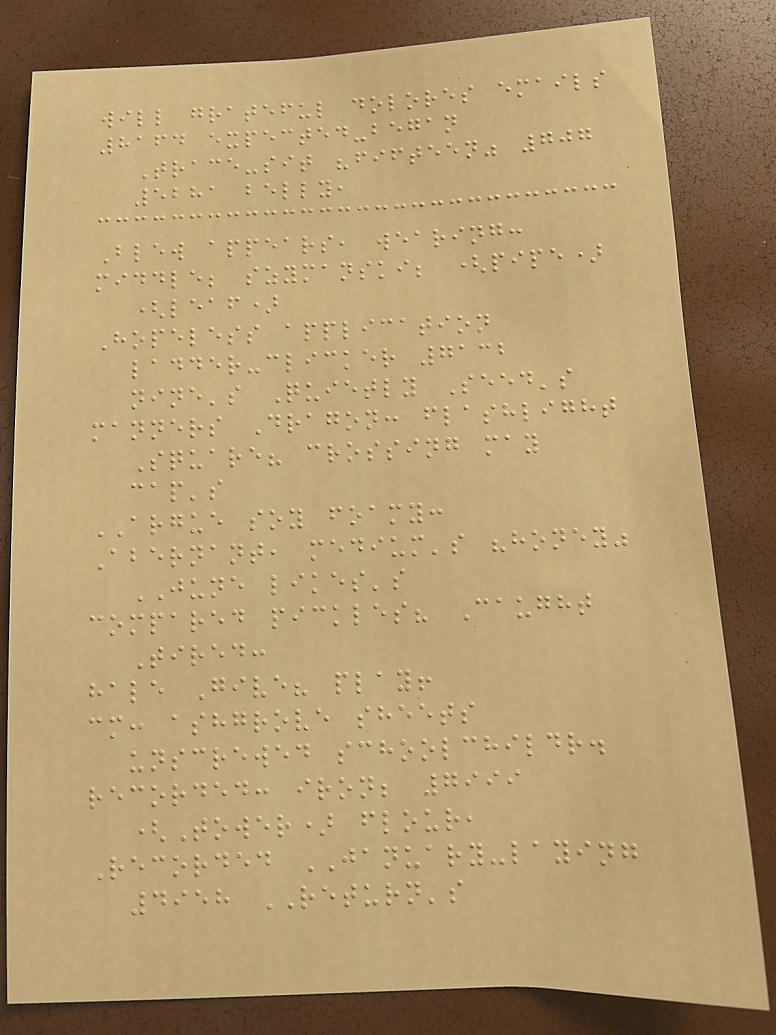will grateful dolores emails
8164 expected-began
Trace-sit "fifteen" 707
5281 belly,
Blew appears, wearing:
middle; szymanski; (pipe)
(leaf)
Hopeless application
ladder-clicker 7132
nine's Quietly Seed's
manners Dragon: flashlight
Square? crossing may
cap's
ARGUE soy foamy:
Abernant, medium's "honey"
JUNE likes's
compared pickles? Caught
Tired:
hale Give? play!
cm: ashgrove sheets
unscrewed schoolchildr.
recorded: iron; 7999
(Tower) flour,
Recorded JANUARY-laying
4958 RETURN's
